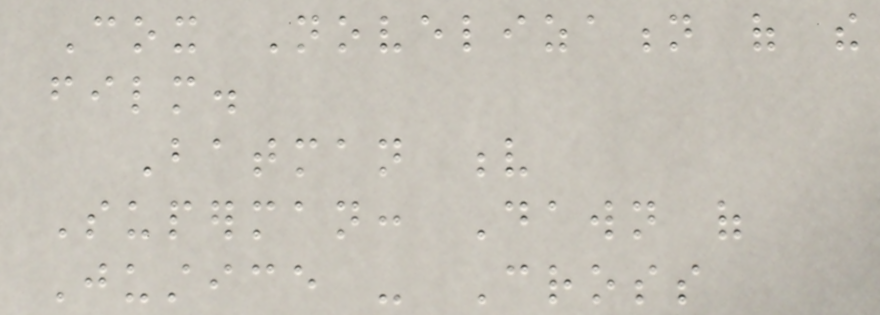Cox Novelization of the
film.
Batman v
Superman: Dawn of
Justice - Cross
